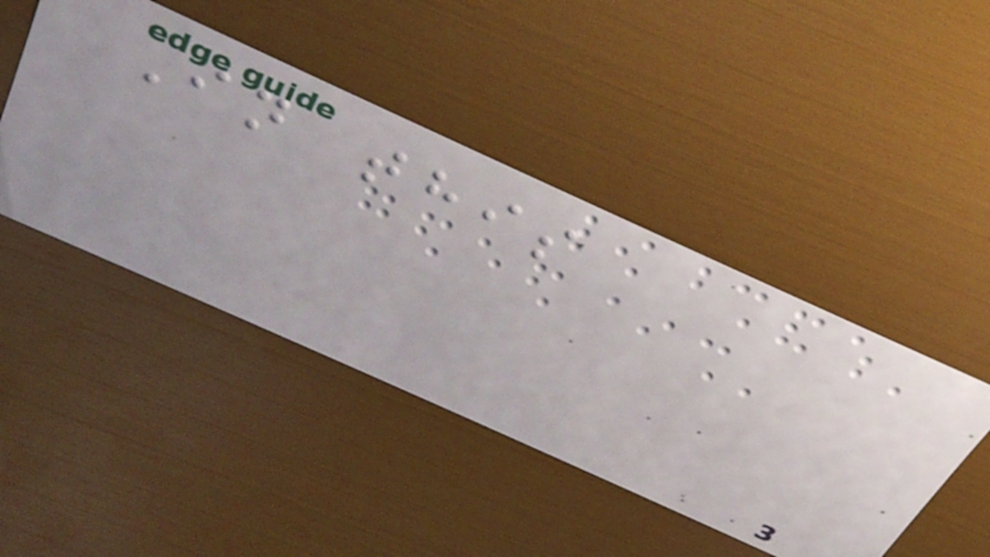In this
